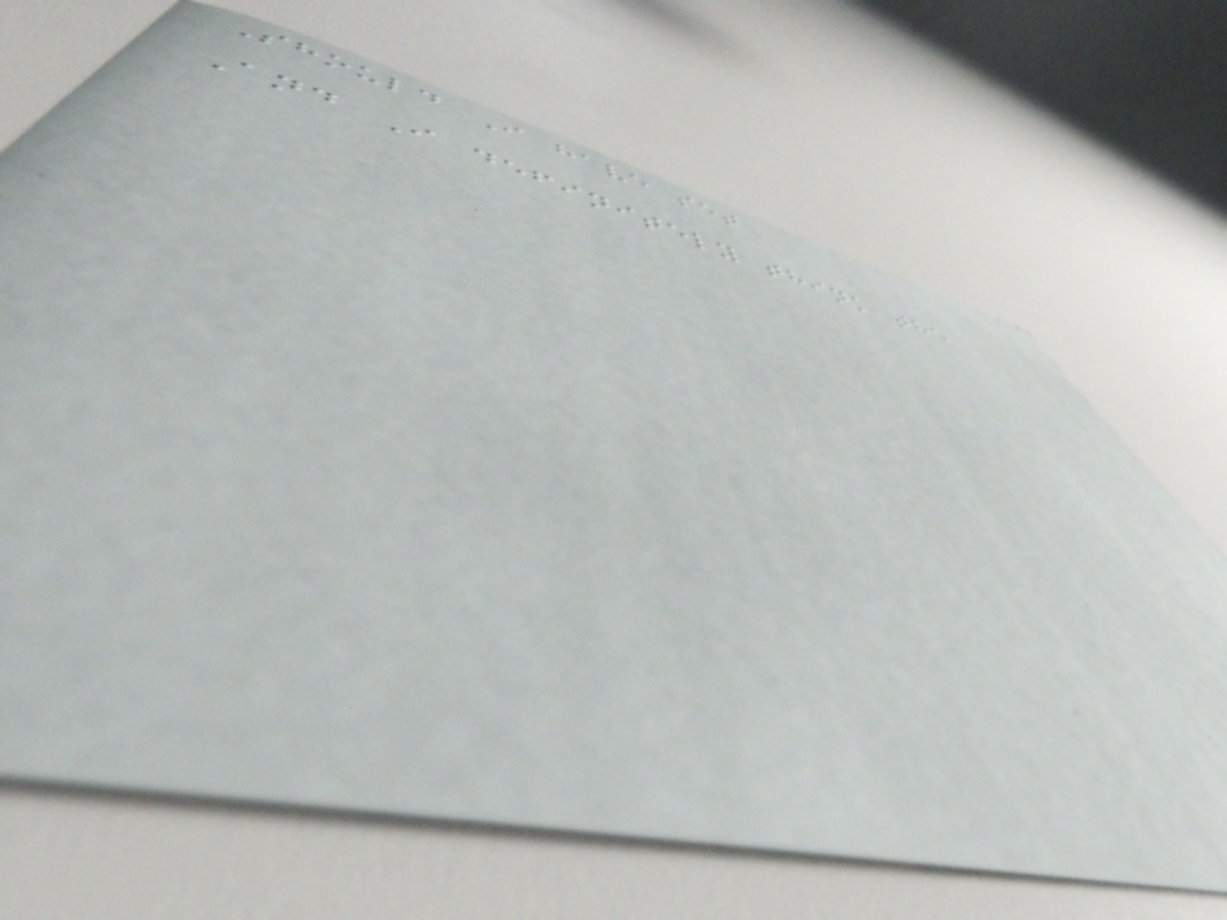Should I have set
And I definitely think the
